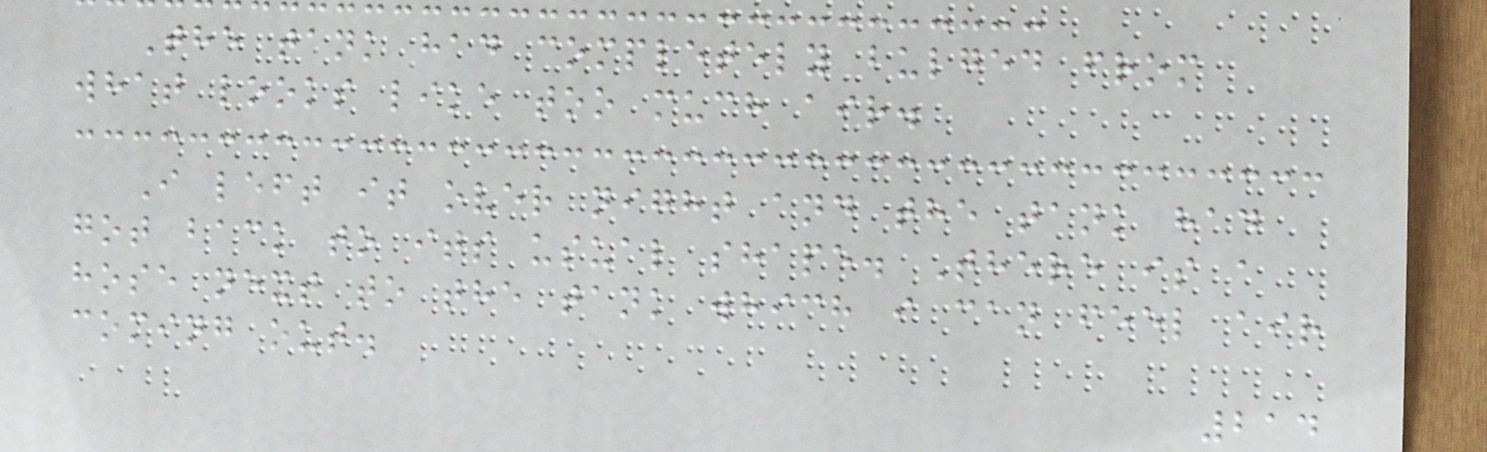The tank had completely bulged from
what looks like too much air.
I left it over night and the tank had
got back to its usual shape. There is a
hose next to the tank which i can feel air
coming out.
214
